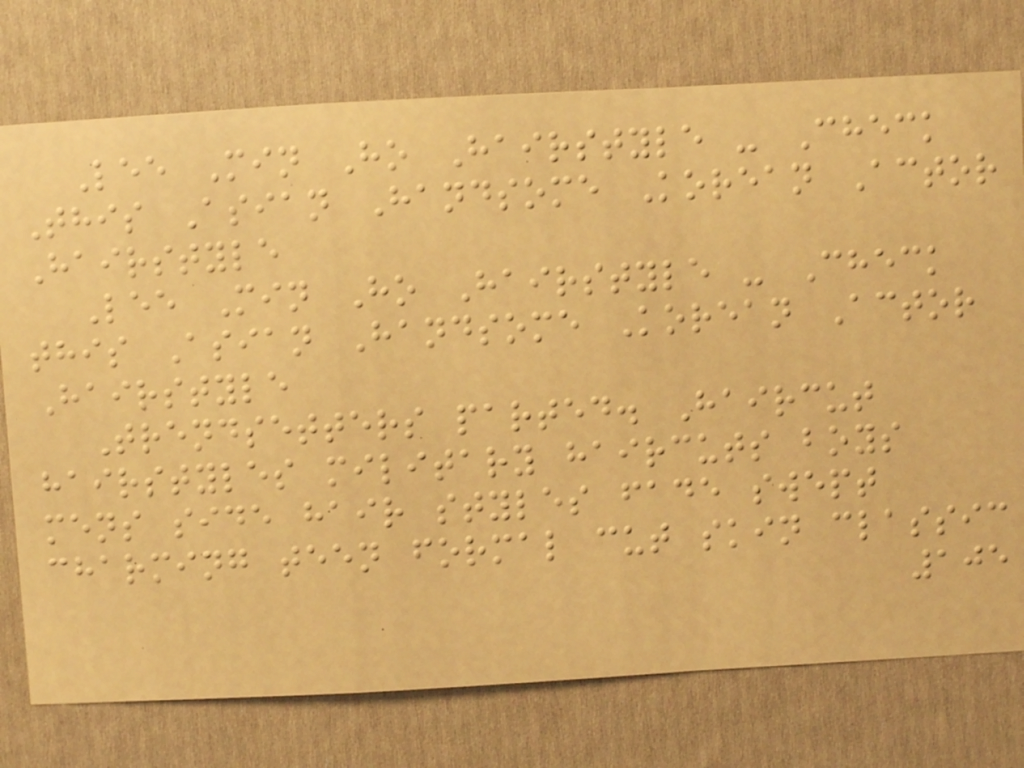Lee Min Ho Hairstyle - Check
This Asian Handsome Korean Actor
Hairstyle
Lee Min Ho Hairstyle - Check
this Asian Handsome Korean Actor
Hairstyle
Trendsetters parted. Haircut
hairstyles military haircuts boys
mens side hair styles fade swept
charming teen formal cut skin classic
105
